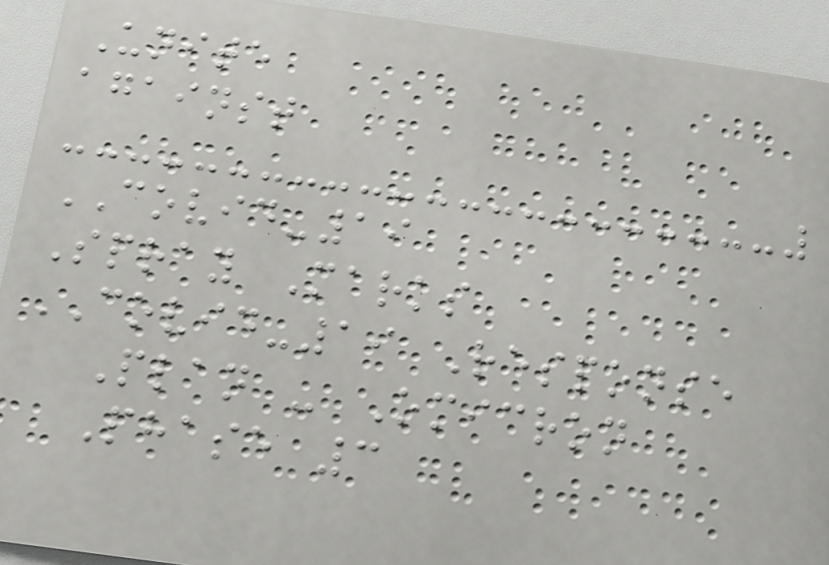Unite
against
COVID-19
Spray Marks
COVID-19 Response
Plan - Omicron
Phase 3
